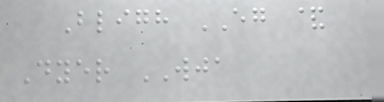Bligh EG &
Dyer WJA
